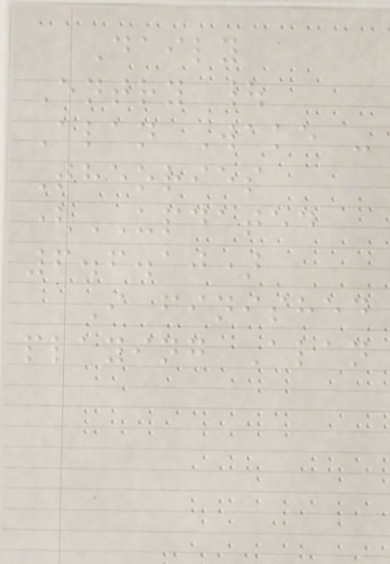Daily
Entry |
Alan Wake -
Theories
(UPDATED
6.6.10)
I finished
playing Alan
